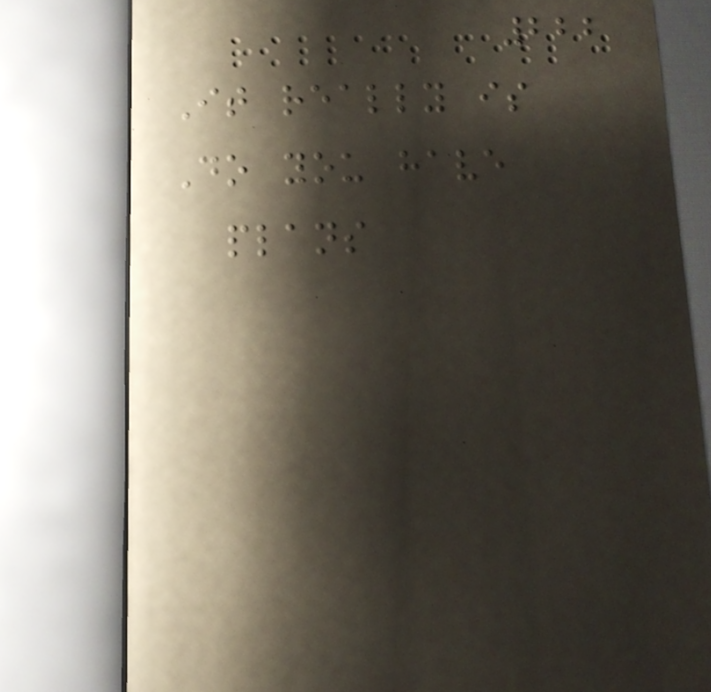222
It really is
Do you have
plans
